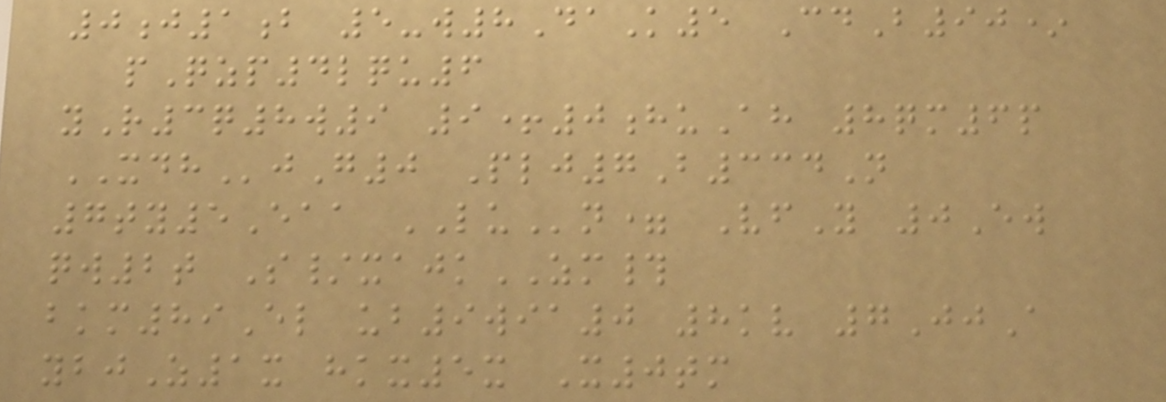0j1b 5-w8DaK5 CdB90*
pQzp4lqu6
yR3q8w9 9+0huAh 8qm6p
XDHjG0 Plj7B334N
7ty5Eaa LUn= VfY 0Ew
qw2t S/xajkZM#
bkm89El ub9wia0 8kv 7JjA
ybjZ1x hkx5x X0tm
